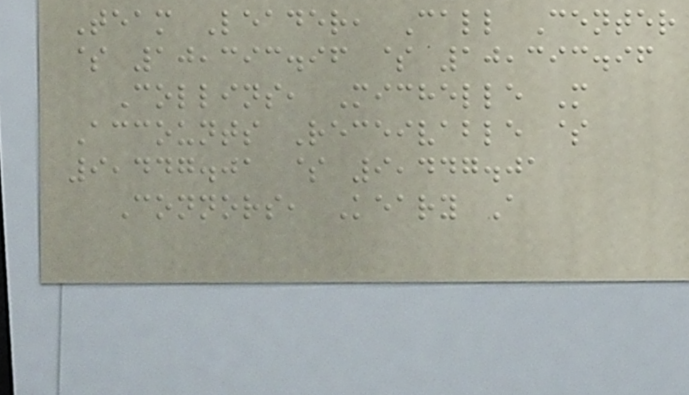Team Leader, Call Center
$ 10,393.96 $ 10,393.96
Collins, Michelle M
Accounts Receivable $
9,447.01 $ 9,447.01
Connors, Keary A
